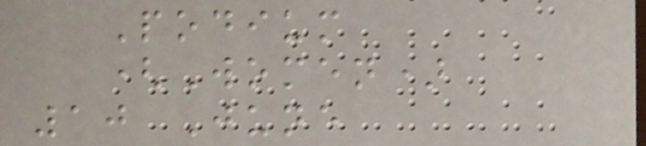Podium
(Women)
10 June
